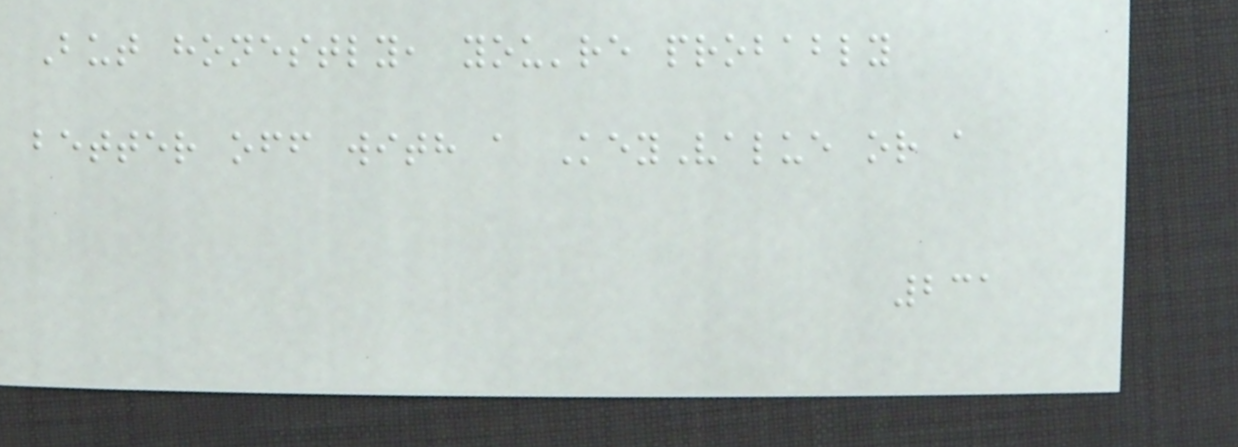But honestly, you're probably
better off with a KeyValue or a
231
